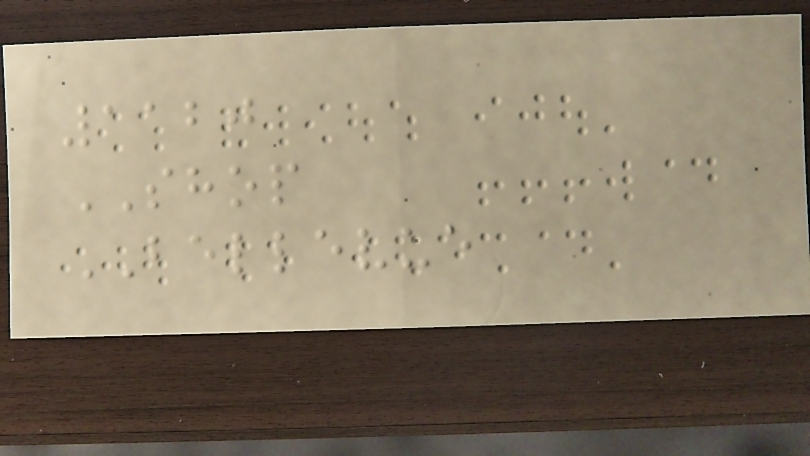1120
SHOP
BELLEVUE
